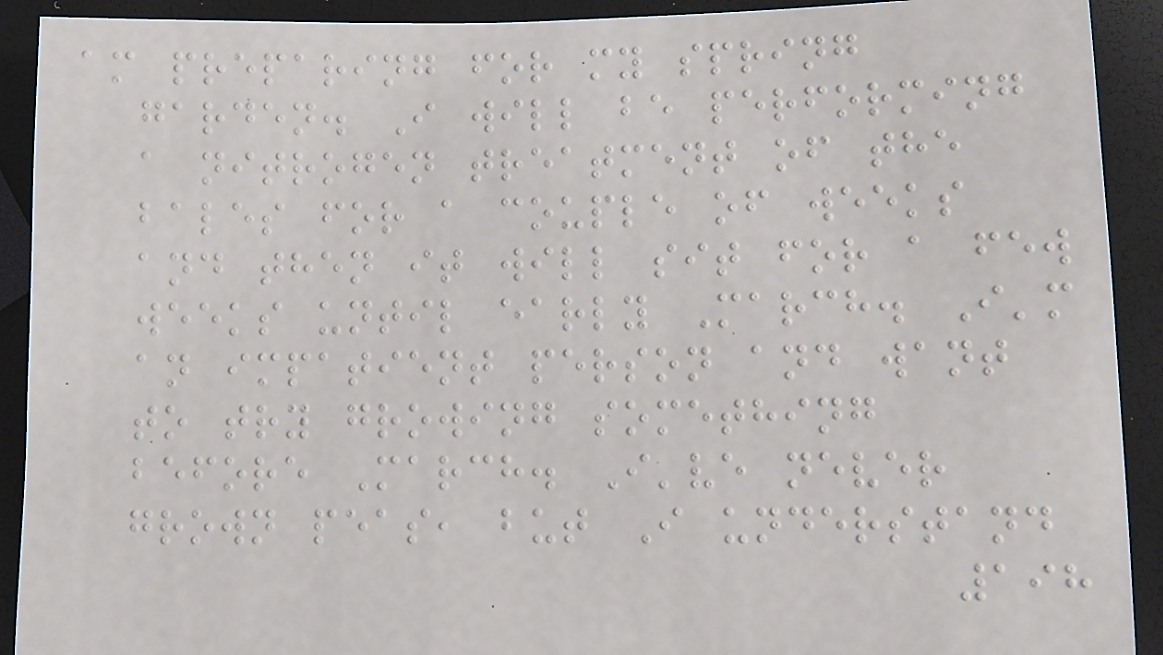am preparing for my spring
garden. I will be performing
a nitrogen treatment of the
bales for a couple of weeks
and then it will sit for a few
weeks until early March. I'm
an impatient person and want
to try growing something
before March. I've never
grown peas, but I understand
198
